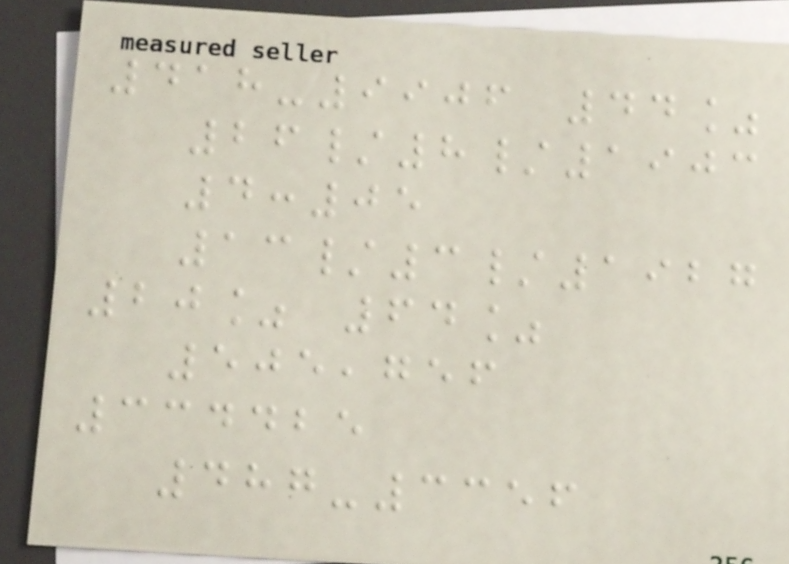418-9906 44%
26/8/1903
4:05
13/3/1927
20% 64%
505,756
334425
487-3356
